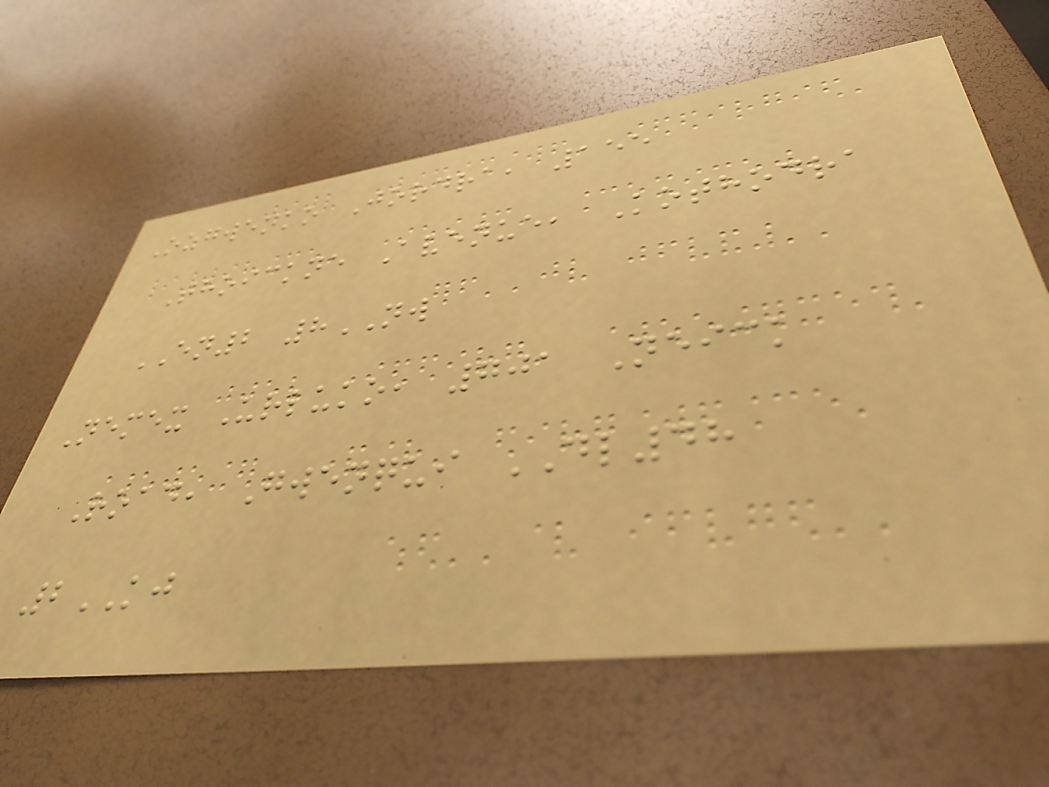Ozgwenko Jordra, 155
Thoickne Avenue, Kothodra
EN2 8NW
Nemex Urluko, 701 Neick
Road, Gwenqui DL48
2KJ
